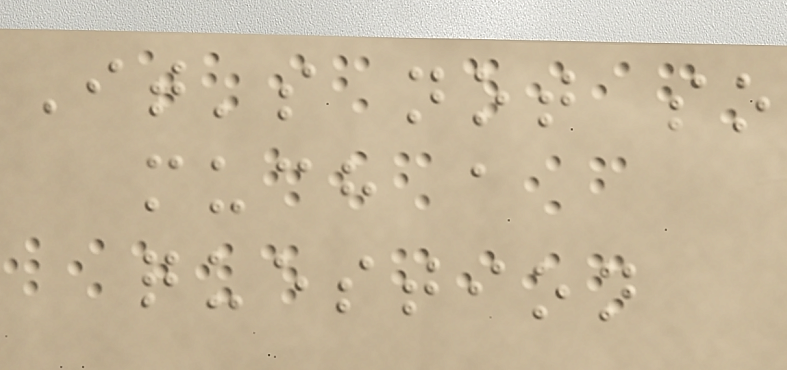It's not so
much a
question
